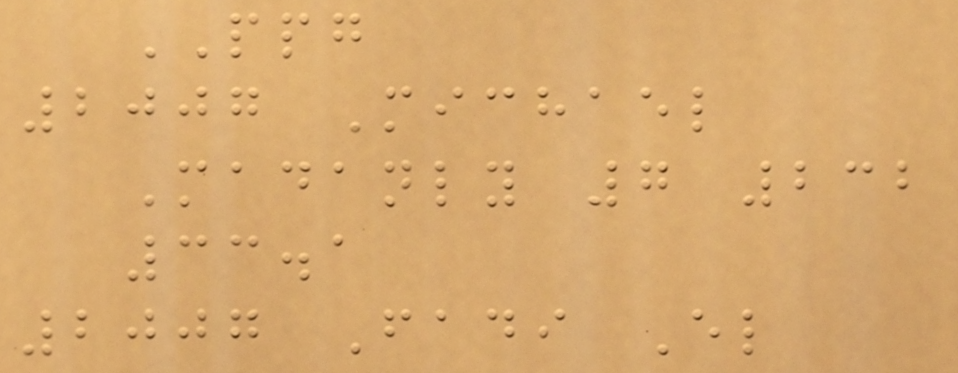PPG
2007 Michael
Madanly 7 232
33.1
2007 Fadi El
